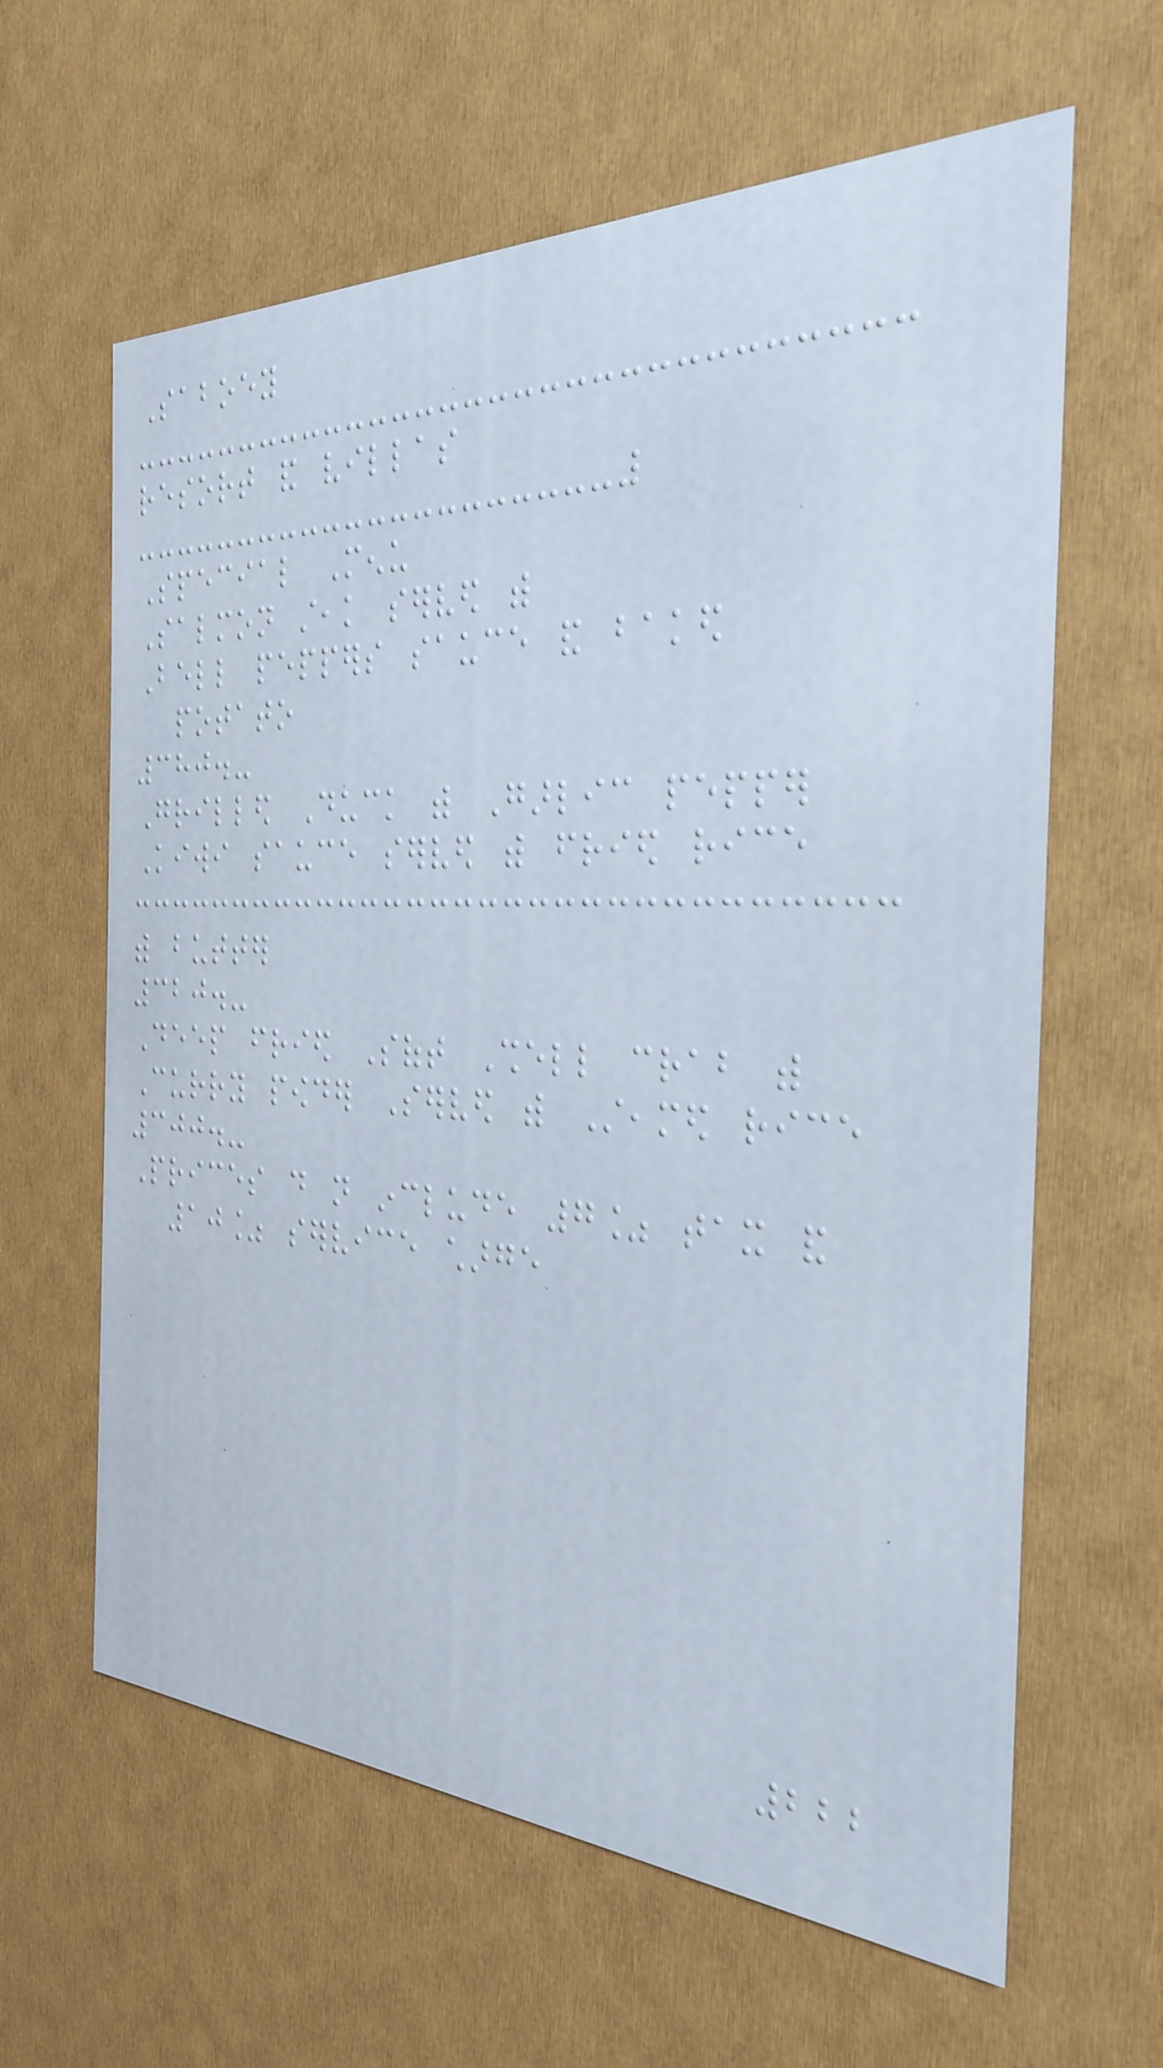Saboey
resort and villas
Special Menu
Salmon steak served with
Bell peppers sauce and baked
potato
380.-
Grilled Duck with Garlic pepper
Kiwi sauce served with fried rice
with butter
320.-
Deep fried Soft Shell crab with
Curry powder Served with Steamed rice
300.-
Prices do not include 7% tax and
10% service charge
222
